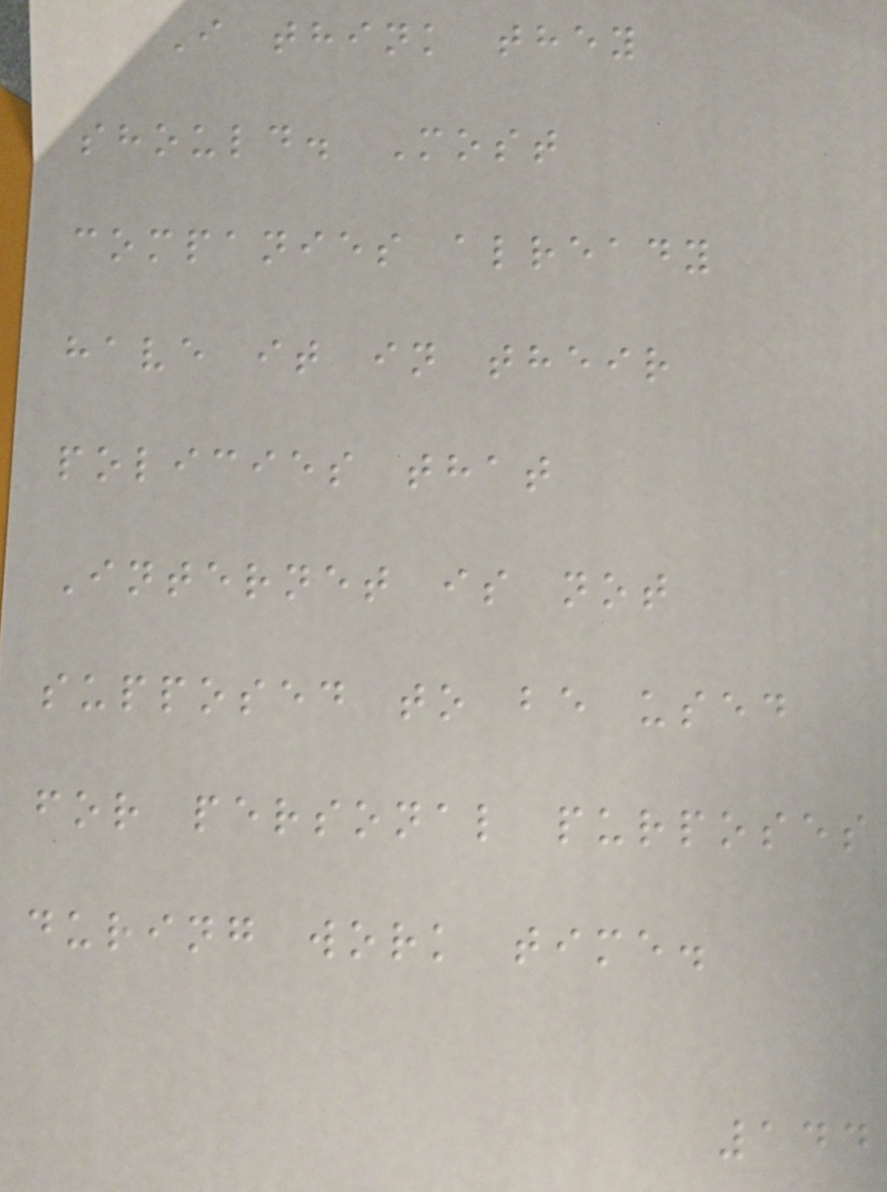I think they
should. Most
companies already
have it in their
policies that
Internet is not
supposed to be used
for personal purposes
during work time.
144
